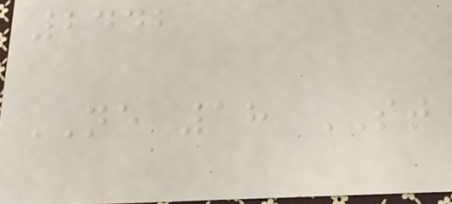2442
NE 18 ST
